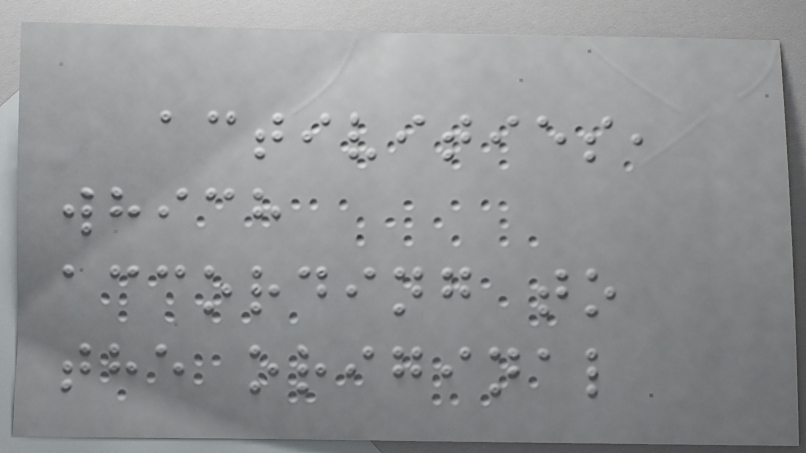activities,
which
according to
the original
